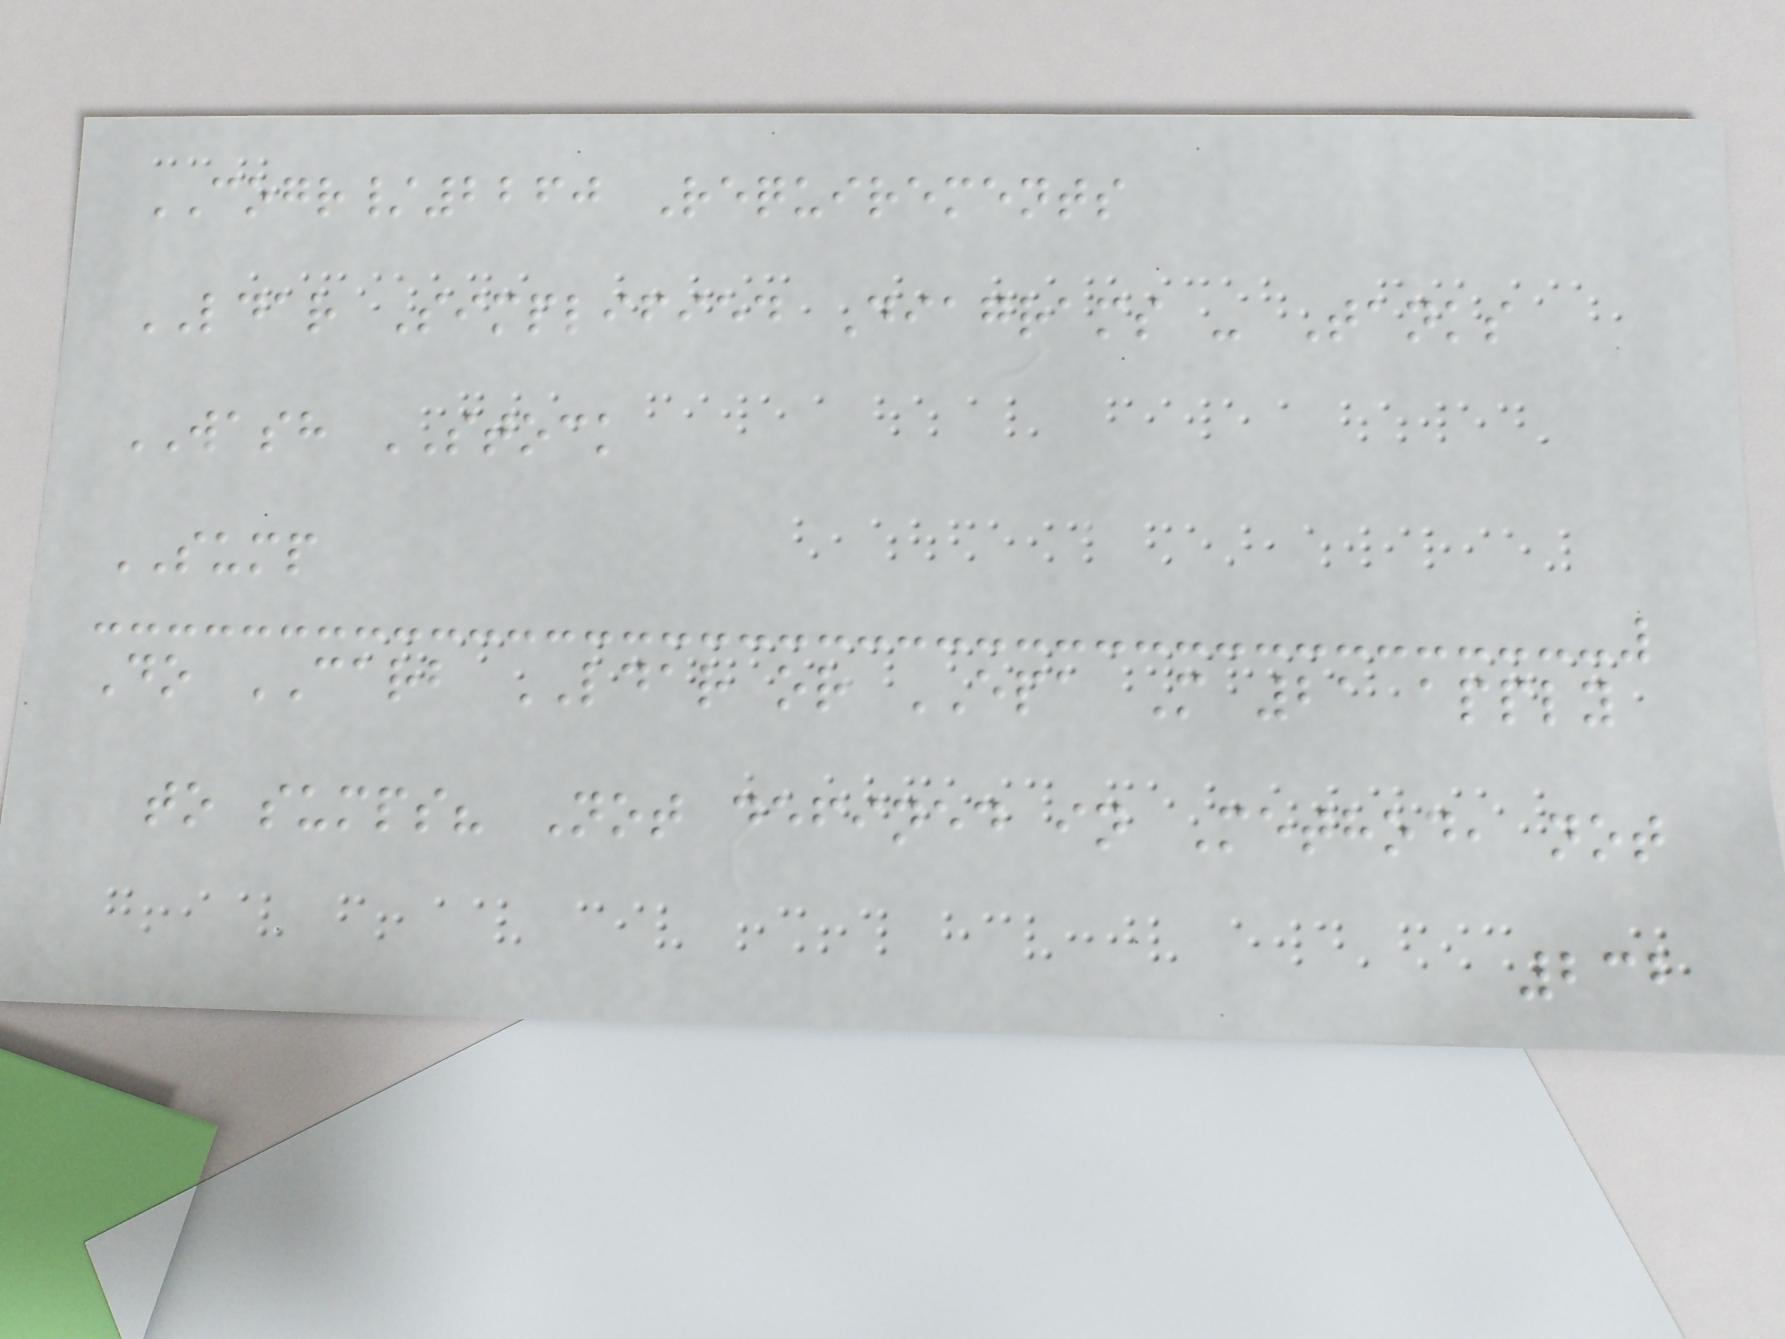COGR/2260 Requirements
LDAR Simplified Diagrams - Tanks
WASH STOCK
SUMP
Do CARB LDAR or EPA M 21 apply
to sumps? Not defined in Method, not
232
